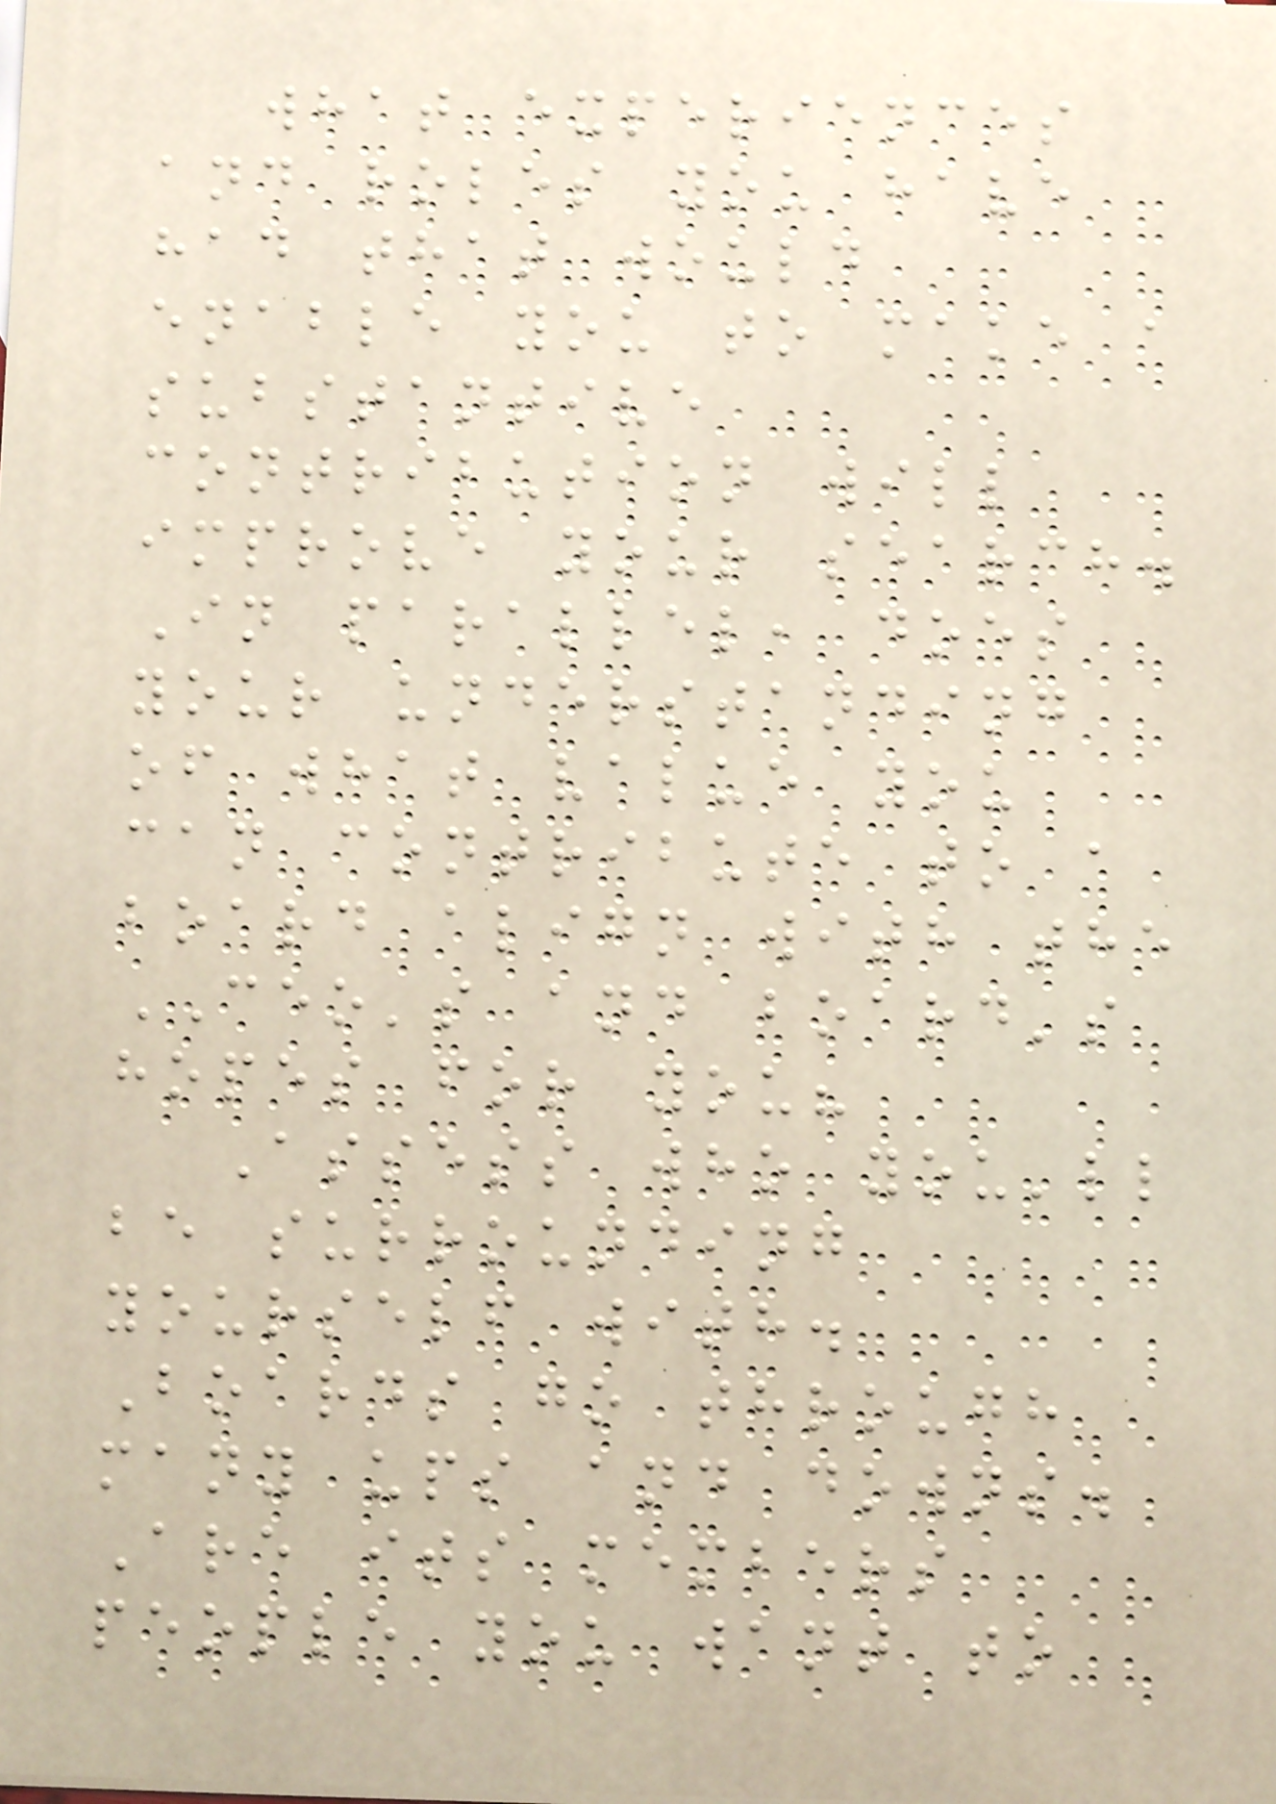what experiences
and roles you have
had that would
enable you to make a
substantive
contribution will
improve your search.
In parallel, does
your understanding
of what value you
can contribute to a
board align with the
CEO's and board's
hopes for you?
Assess who you'll
be surrounding
yourself with.
Boards go through
many ups and downs.
Are its members
people you want to
